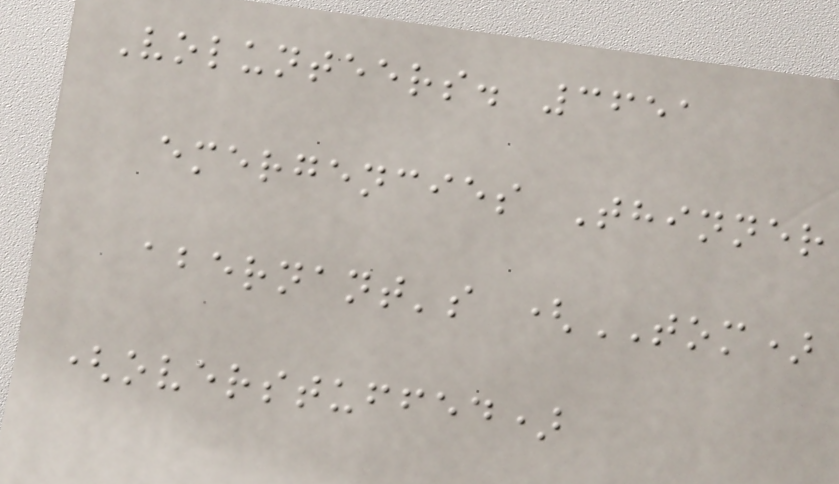Volunteers. 3651
emergencies Thinner
abernant's (TOM)
(overstuffed)
